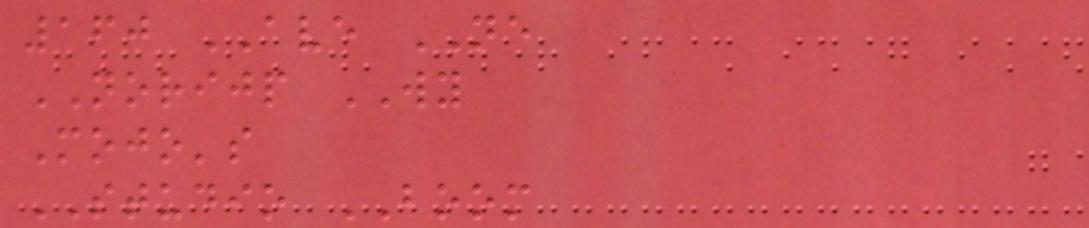160 AVE NE
NORIJP WY
Mojo's
STUDIO BOOM
